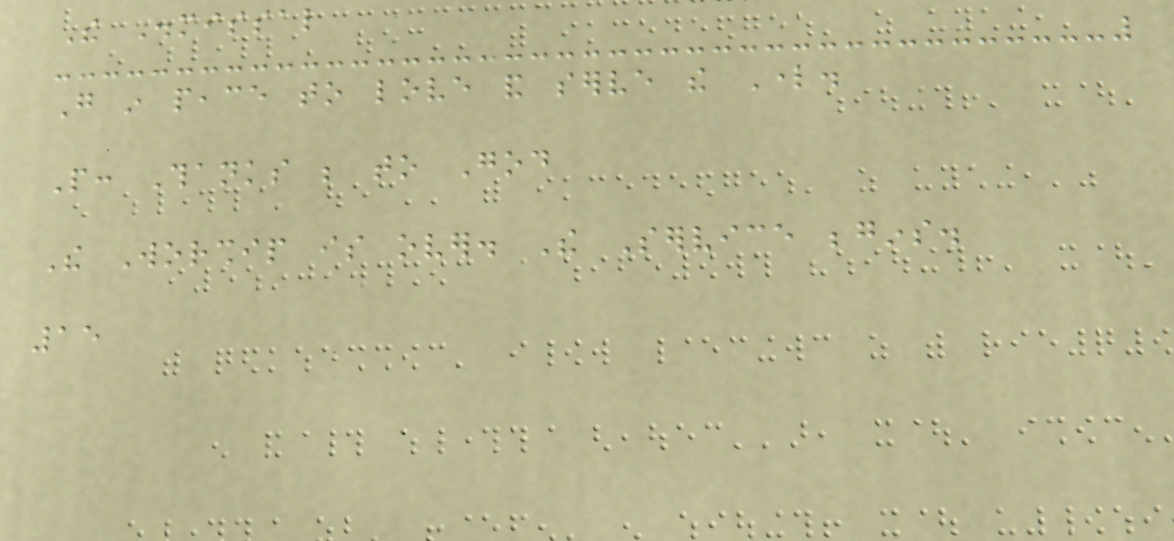The Dismissal
Go in peace to love and serve the Lord.
People: Thanks be to God
The Worship is over. The Service begins.
15
